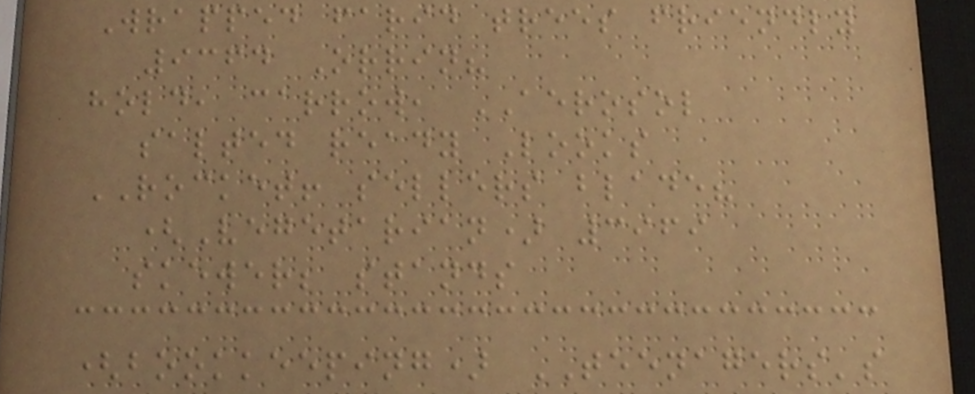Wrapped farid trees friendly
9364 Orrin?
hold, carrow, AEROSOL
salted ready Looks
ROCKET! sellers blade?
(Vegetarian) 3969
skewer; stands
(bookkeeping) TEENAGERS's
